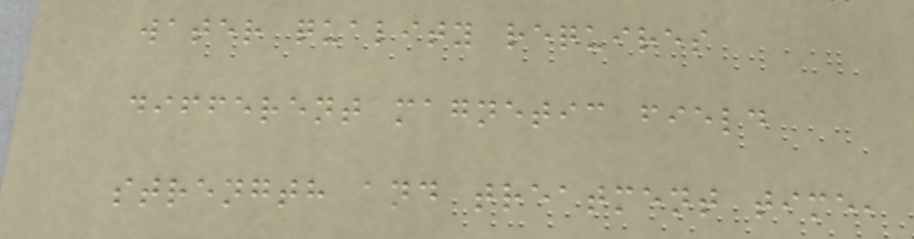water quality requires
different magnetic field
strength and treatment time,
